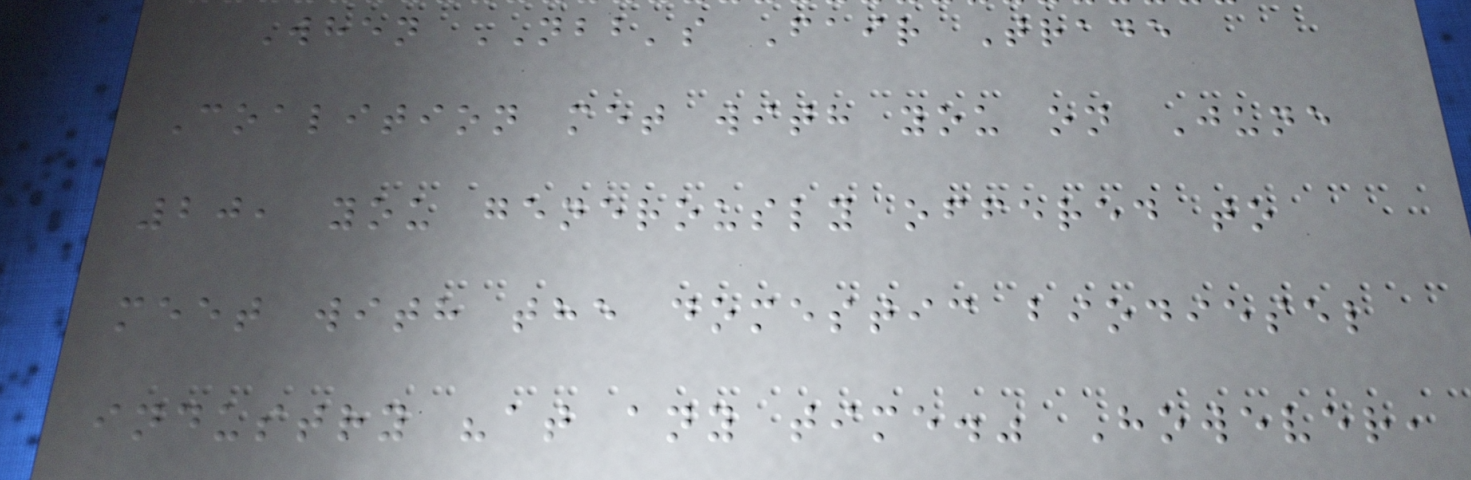When NBB's Fair Trade
Coalition met with you on June
20, you generously offered to
meet with the domestic biodiesel
industry "at any time." However,
